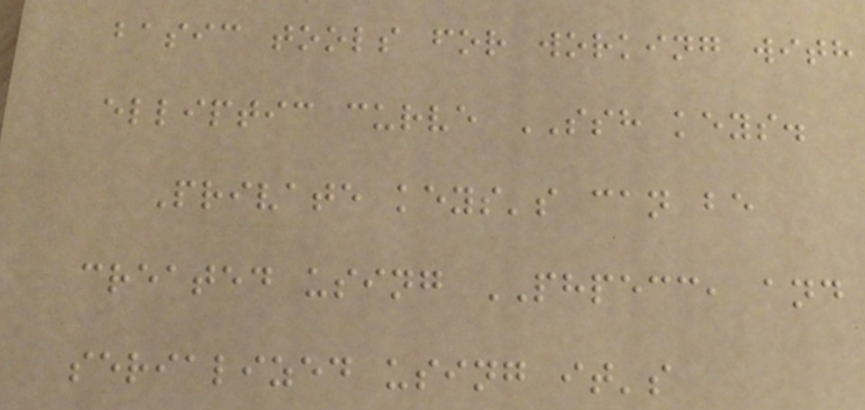basic tools for working with
elliptic curve SSH keys.
Private keys's can be
created using PHPECC, and
serialized using it's
